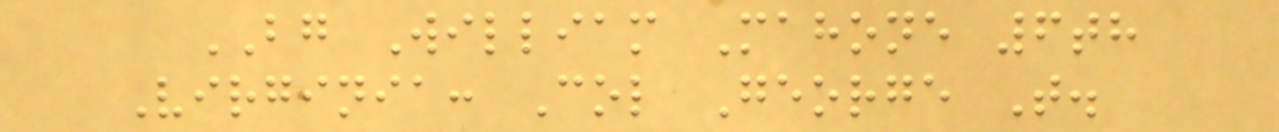BG William Mahone 6th
Virginia: Col George T.
